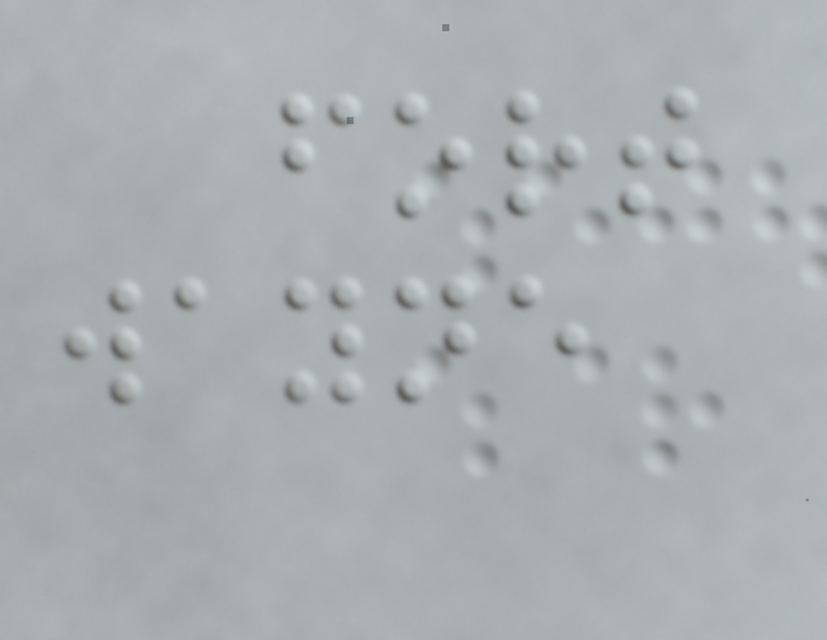fort
wayne
